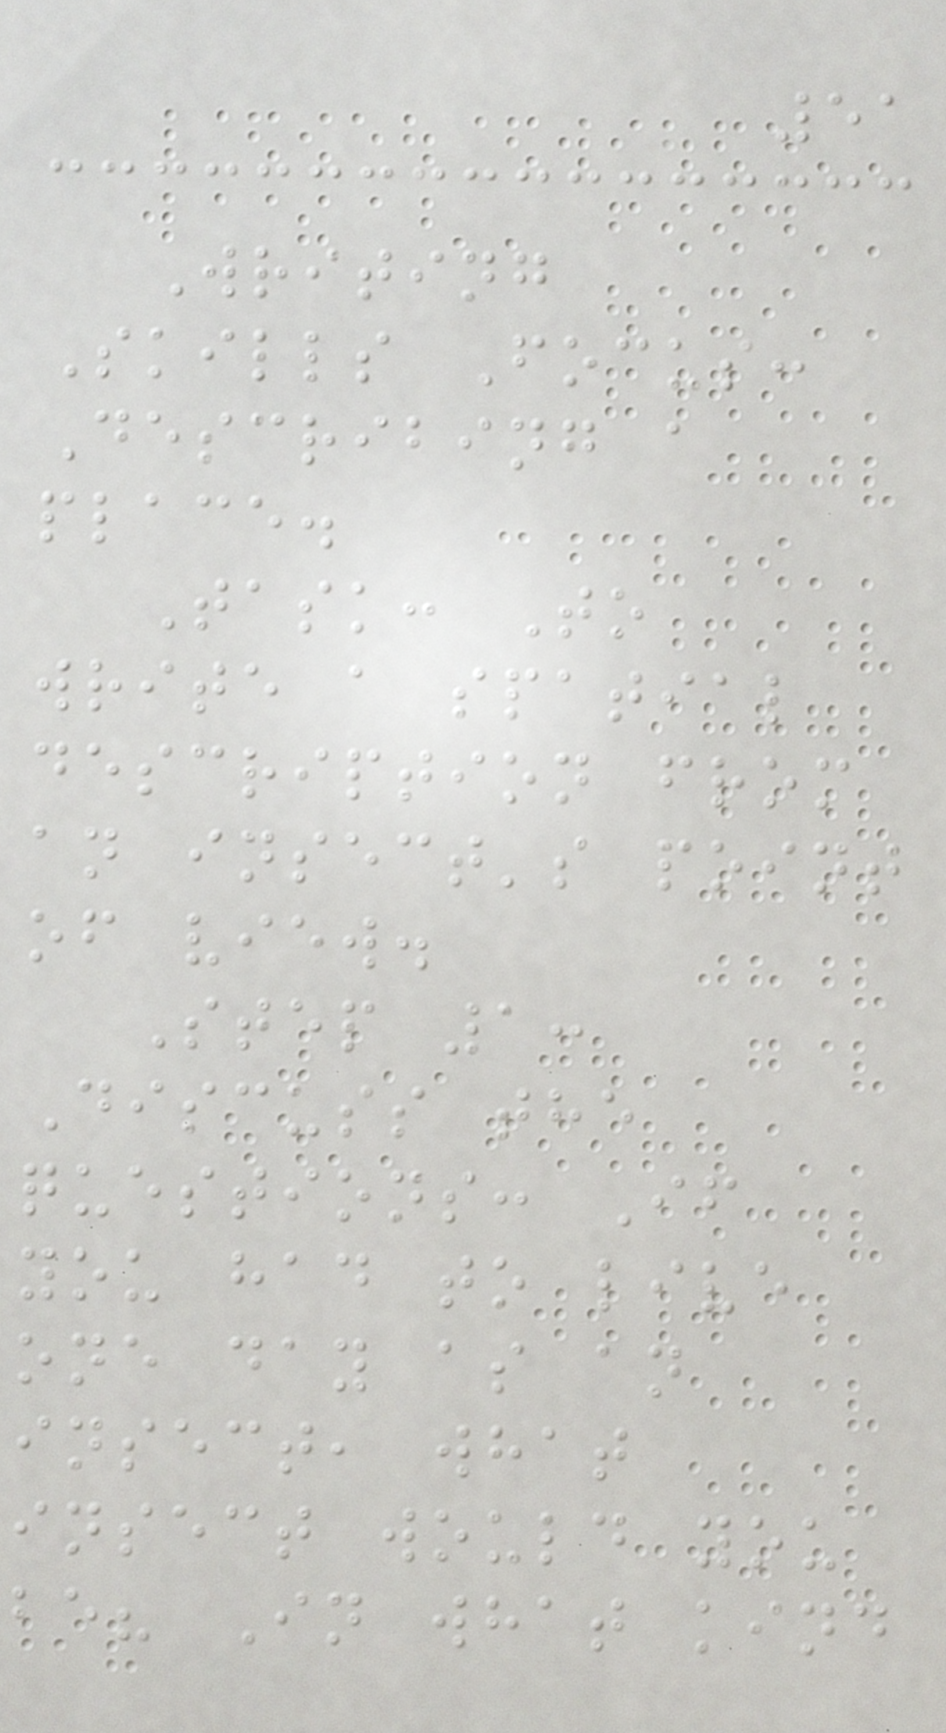51
Writing
Skills Focus:
Describing a
place.
Task: To
write a spatial
description from
an insect's point
of view.
Step 1:
Discuss the
questions: If
you had to live
one day as an
insect, what
insect would you
be? In what kind
